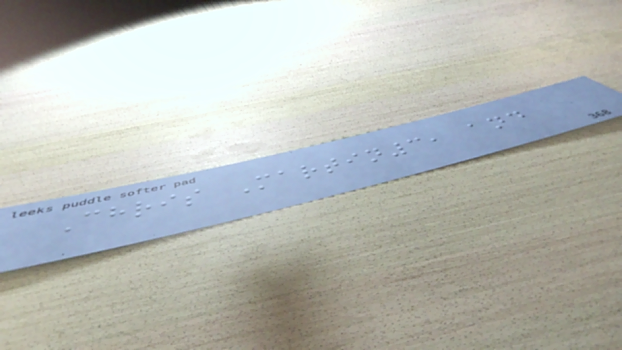Chris Martin3, and
